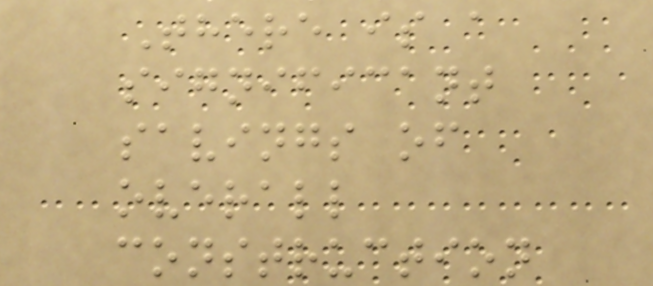There is a
significant
savings of
overall
construction
